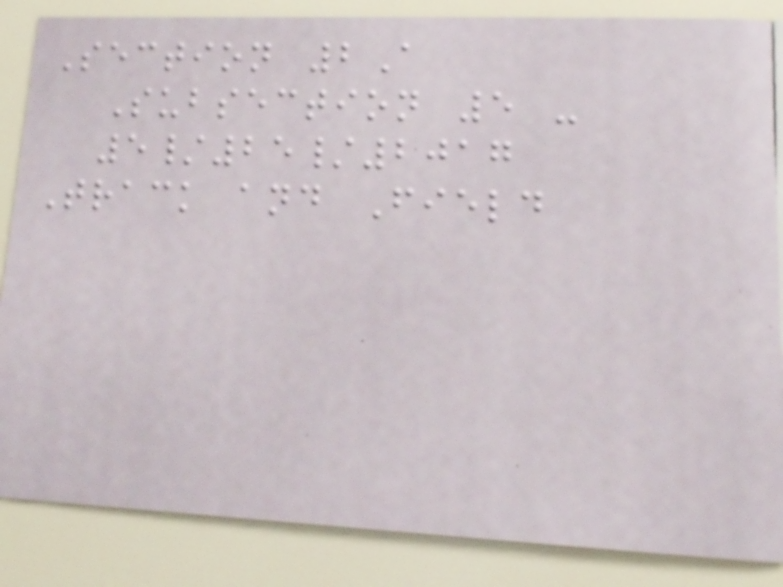Section 2A
Subsection 5 -
5/25/2017
Track and Field
